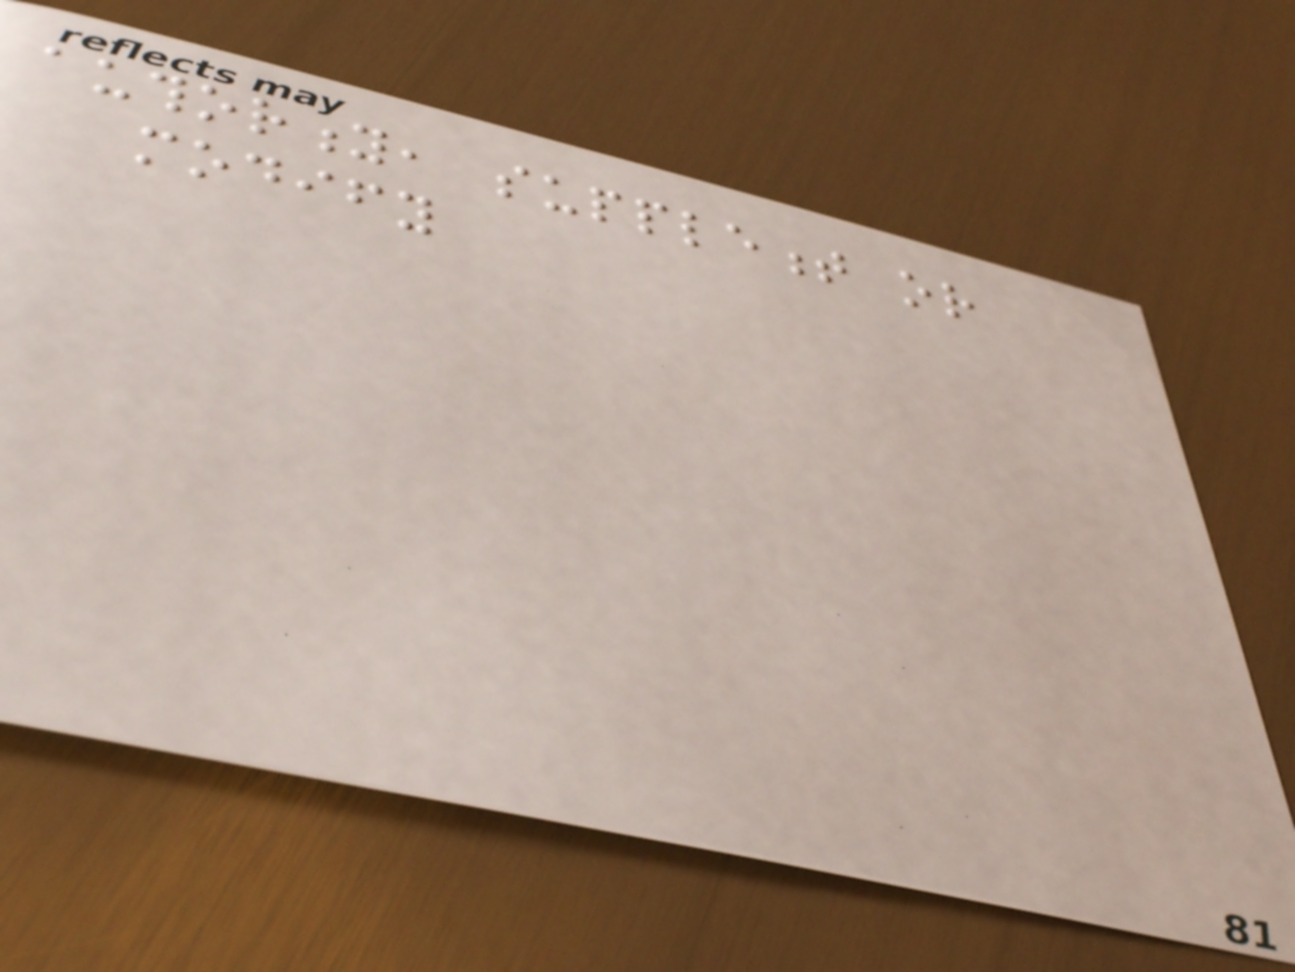authority, supplement or
modify
